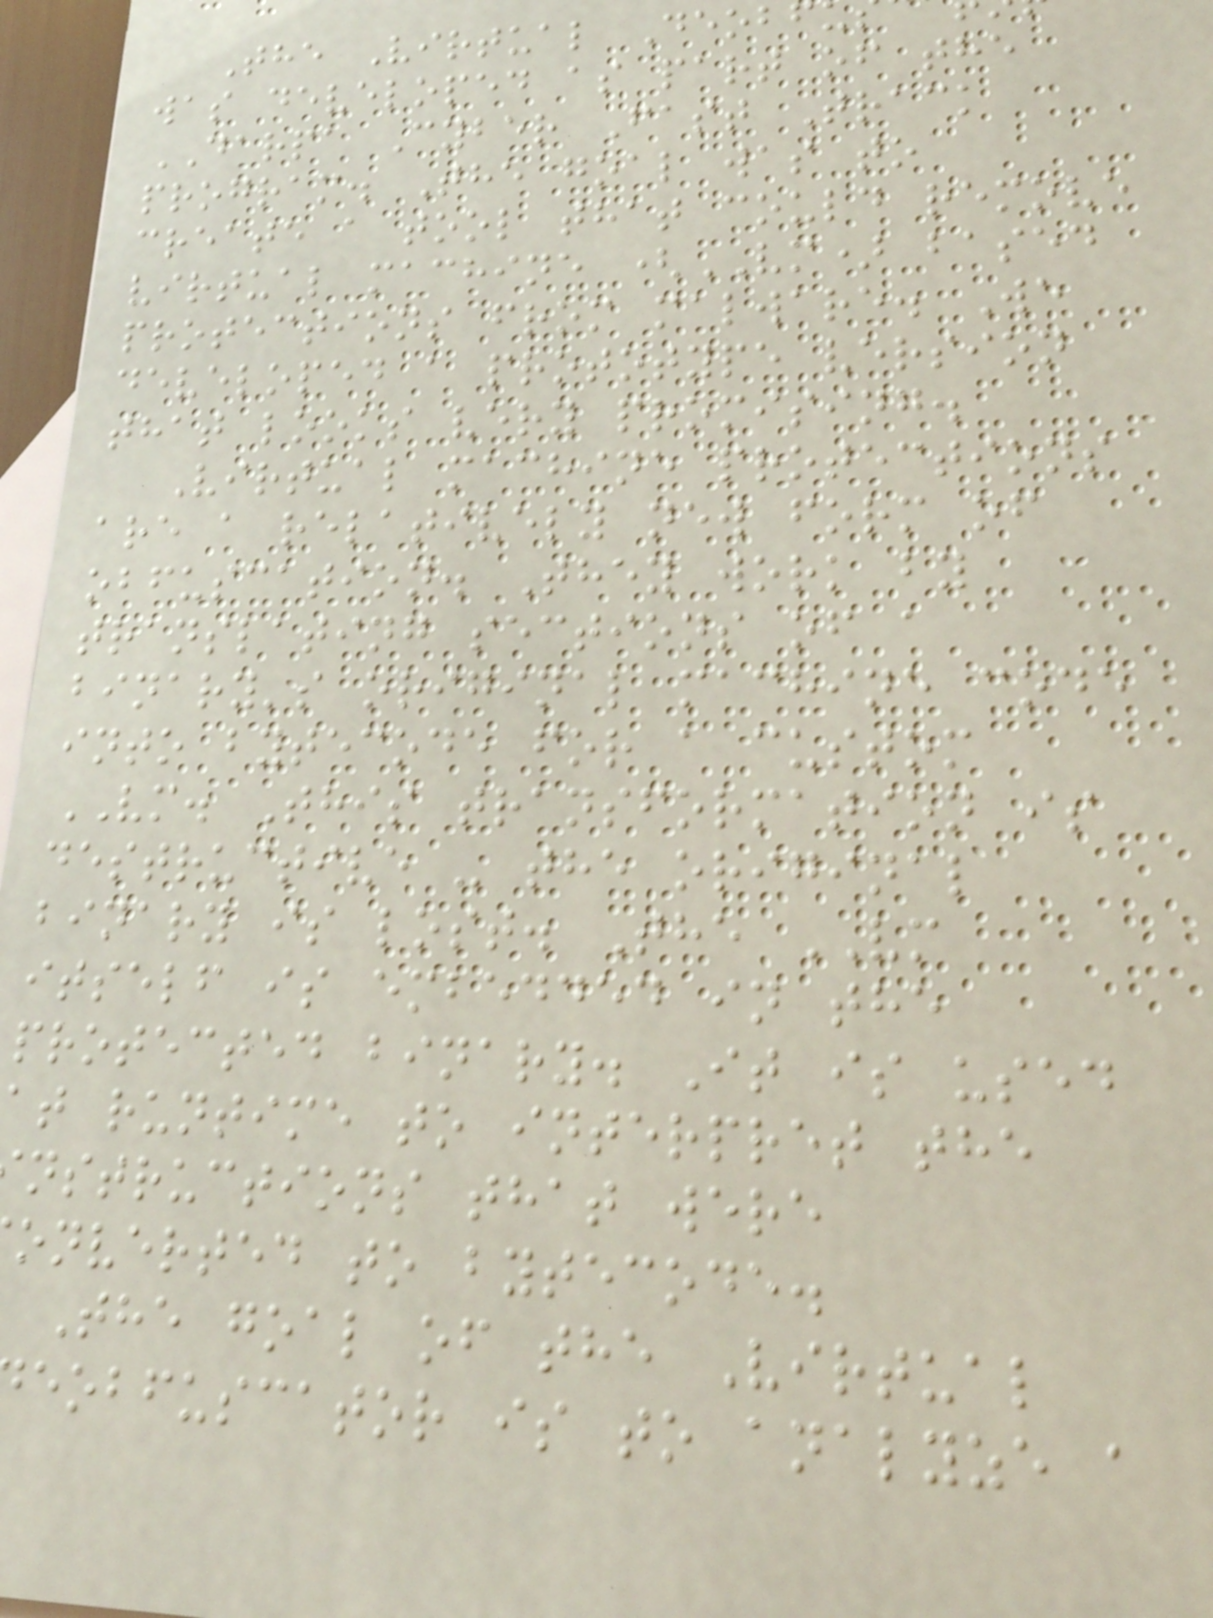The Virtual Deob
was developed as part of the
DARPA Cyber Fast Track
program. The goal was to
create a tool that could remove
virtual machine (VM) based
protections from malware. We
developed a prototype version
that looks very promising.
Virtual machine protections
are a relatively new form of
obfuscation. They work by
translating sections of a
binary's original machine code
into bytecode for a custom
VM. This transformation is
destructive - the original
binary is lost. The VM
itself is embedded in the
protected binary. It is used
at runtime to interpret the
nstructions that were
onverted to bytecode.
The goal of the Virtual
eobfuscator is to analyze a
